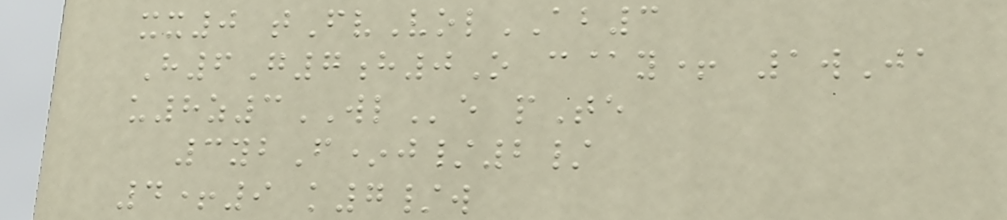xx0 tFvVolAB3
H6G7h0O c@y+ 1wJa
u8z3WLe pTe
3ybF*j/2/
4+9 k7/w
